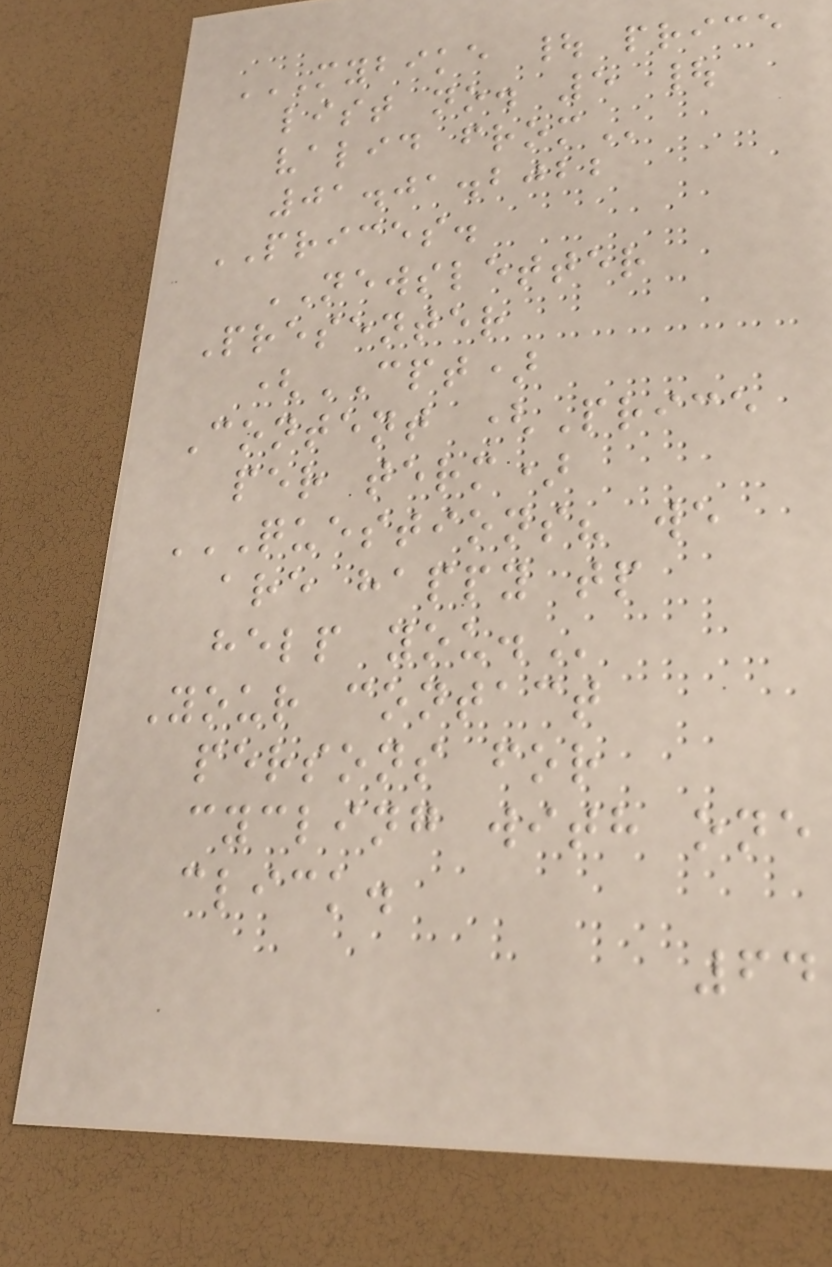MYBIKE | PRICE
LIST NO. 5 |
VALID FROM
01.01.2022
PRICES.
NEWSLETTER
Presenter
(CPT)
Content (Price
per term)
QUESTIONS? WE
ARE HAPPY TP
HELP YOU.
Your contact
persons for
cycling with one
click.
64
